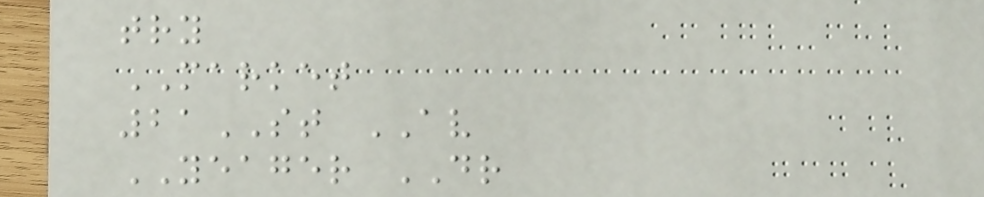try
MARKET
21ST AV
YEAGER DR
